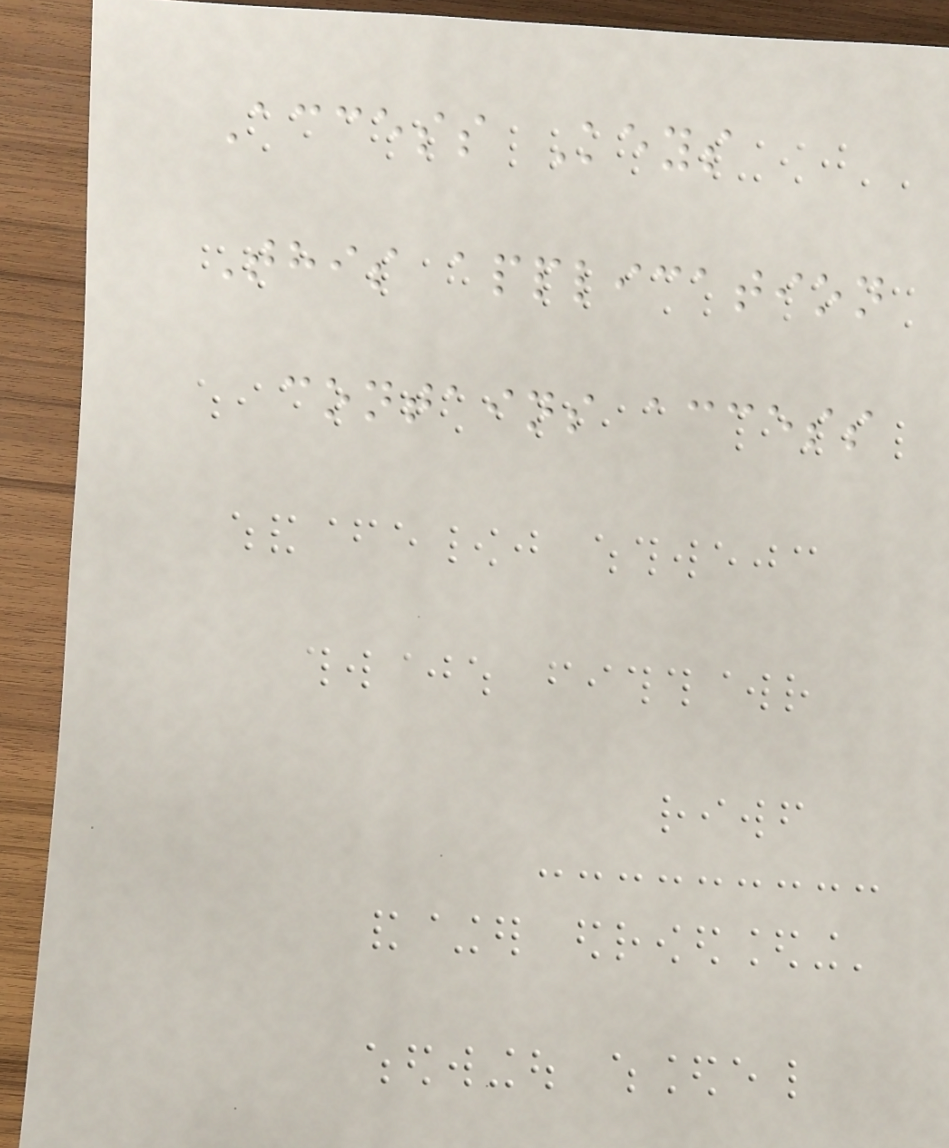Access Keys
This application
contains access
